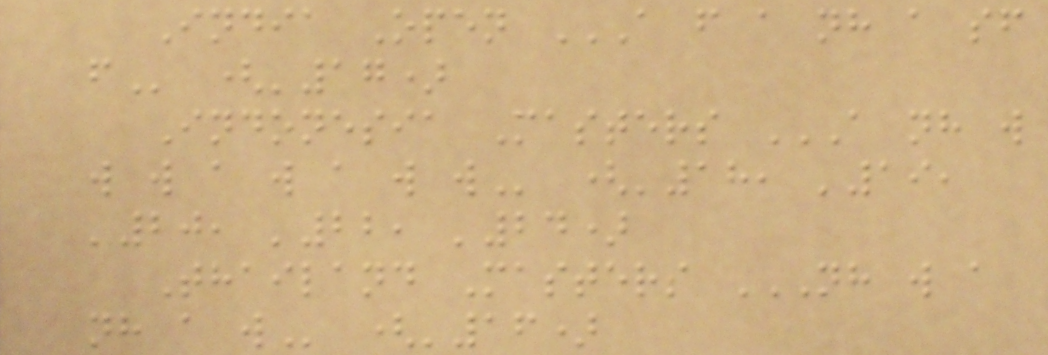India Open A F A NH A SF
F ('17)
Indonesia Masters A NH W
W W A W A W W ('18, '19,
'20, '22, '24)
Thailand Masters NH W A
NH A W ('16)
